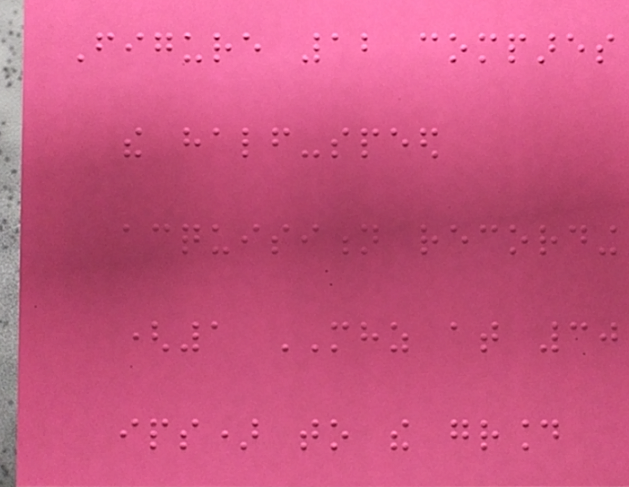Figure 12 compares
the half-speed
acquisition recording
(1 MHZ at 30
ips) to the ground
